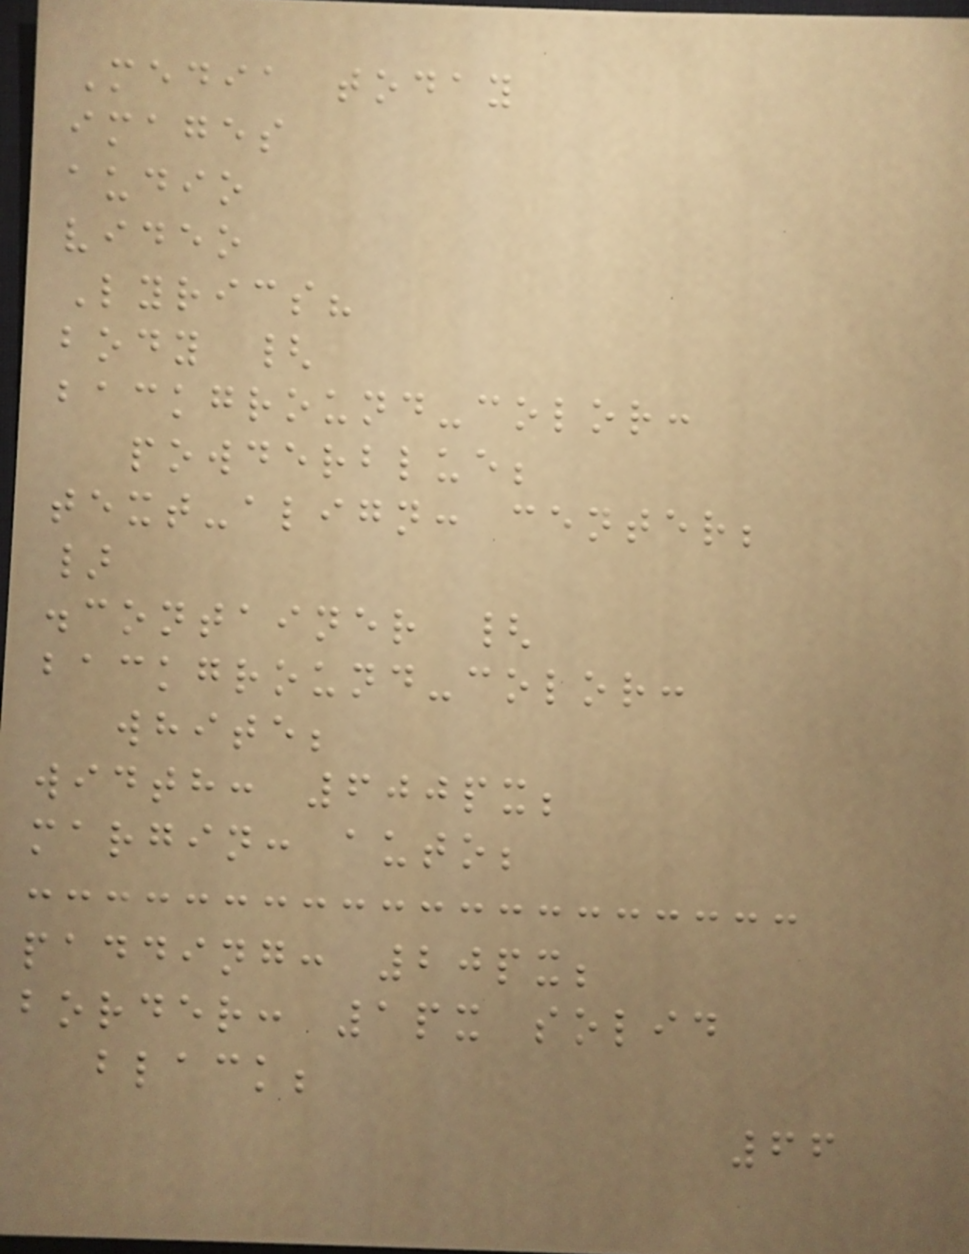Media today
images
audio
video
Lyrics?
body {
background-color:
powderblue;
text-align: center;
}
.container {
background-color:
white;
width: 600px;
margin: auto;
padding: 20px;
border: 1px solid
black;
66
